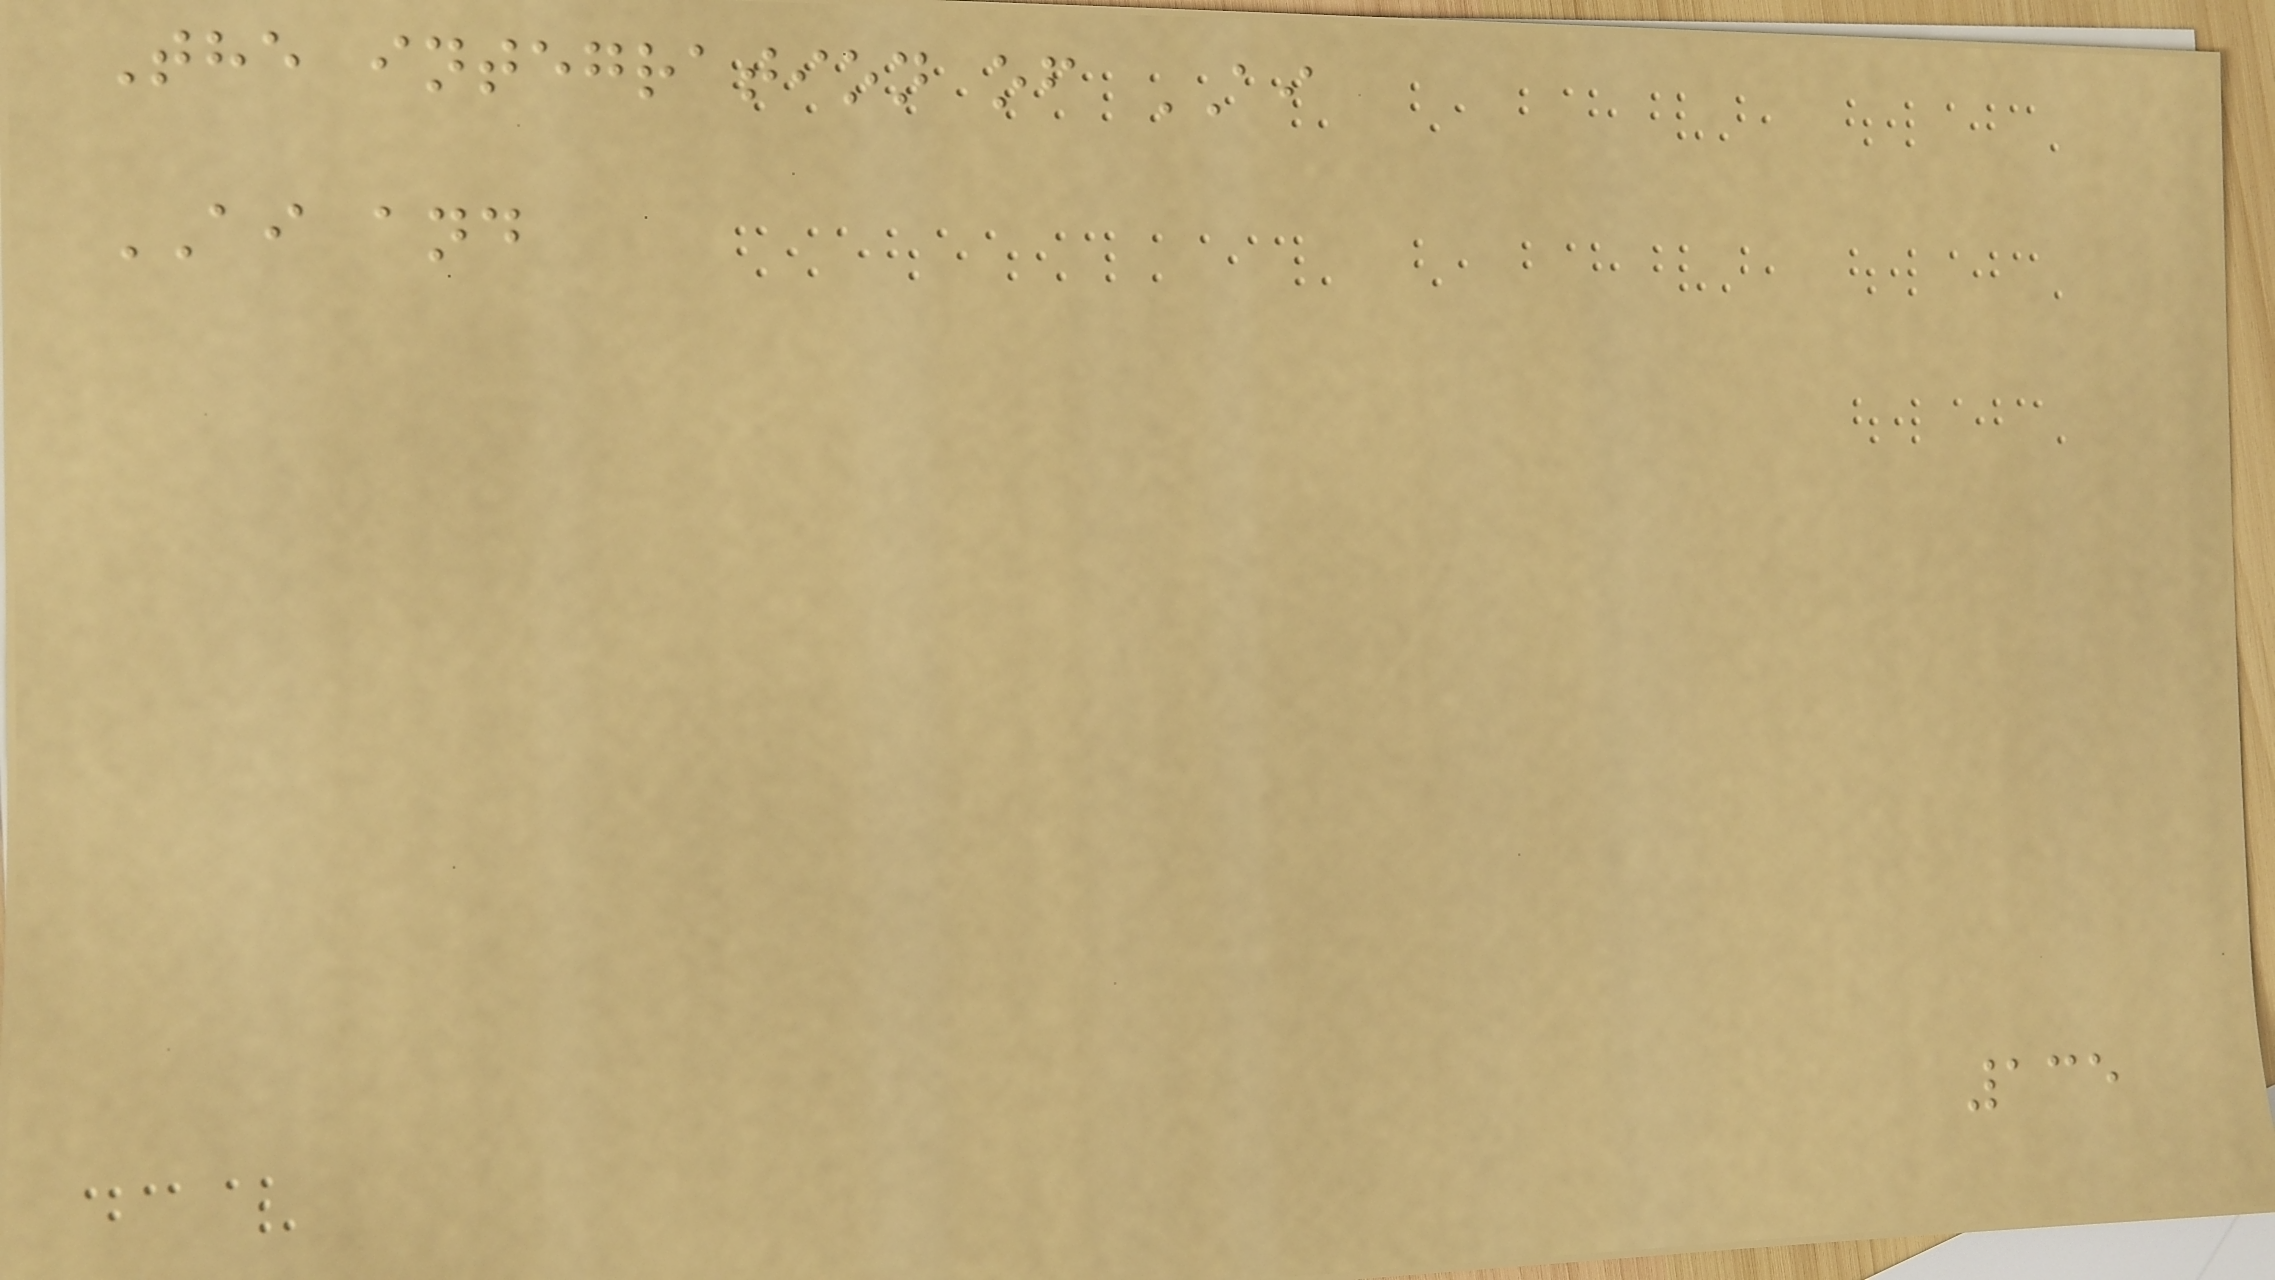The integration of AI
AI and
135
